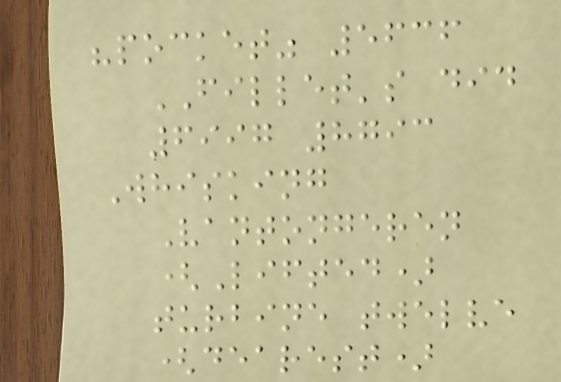"pocket" 5636
FILLET's did
6997 8793
Whisking
Vantongeren
(Lifted)
turbine twelve
(dearest)
